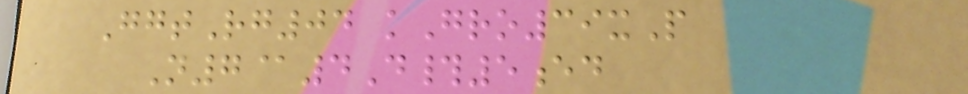GgtRg04 kGro39xP
N7@4D#5ed
